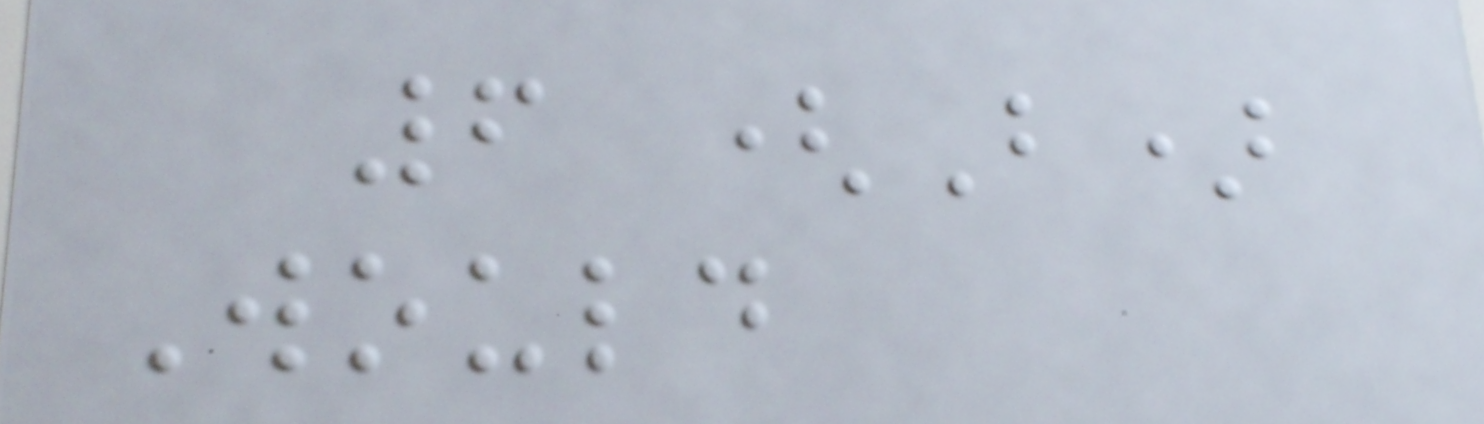6 (B)
Would
